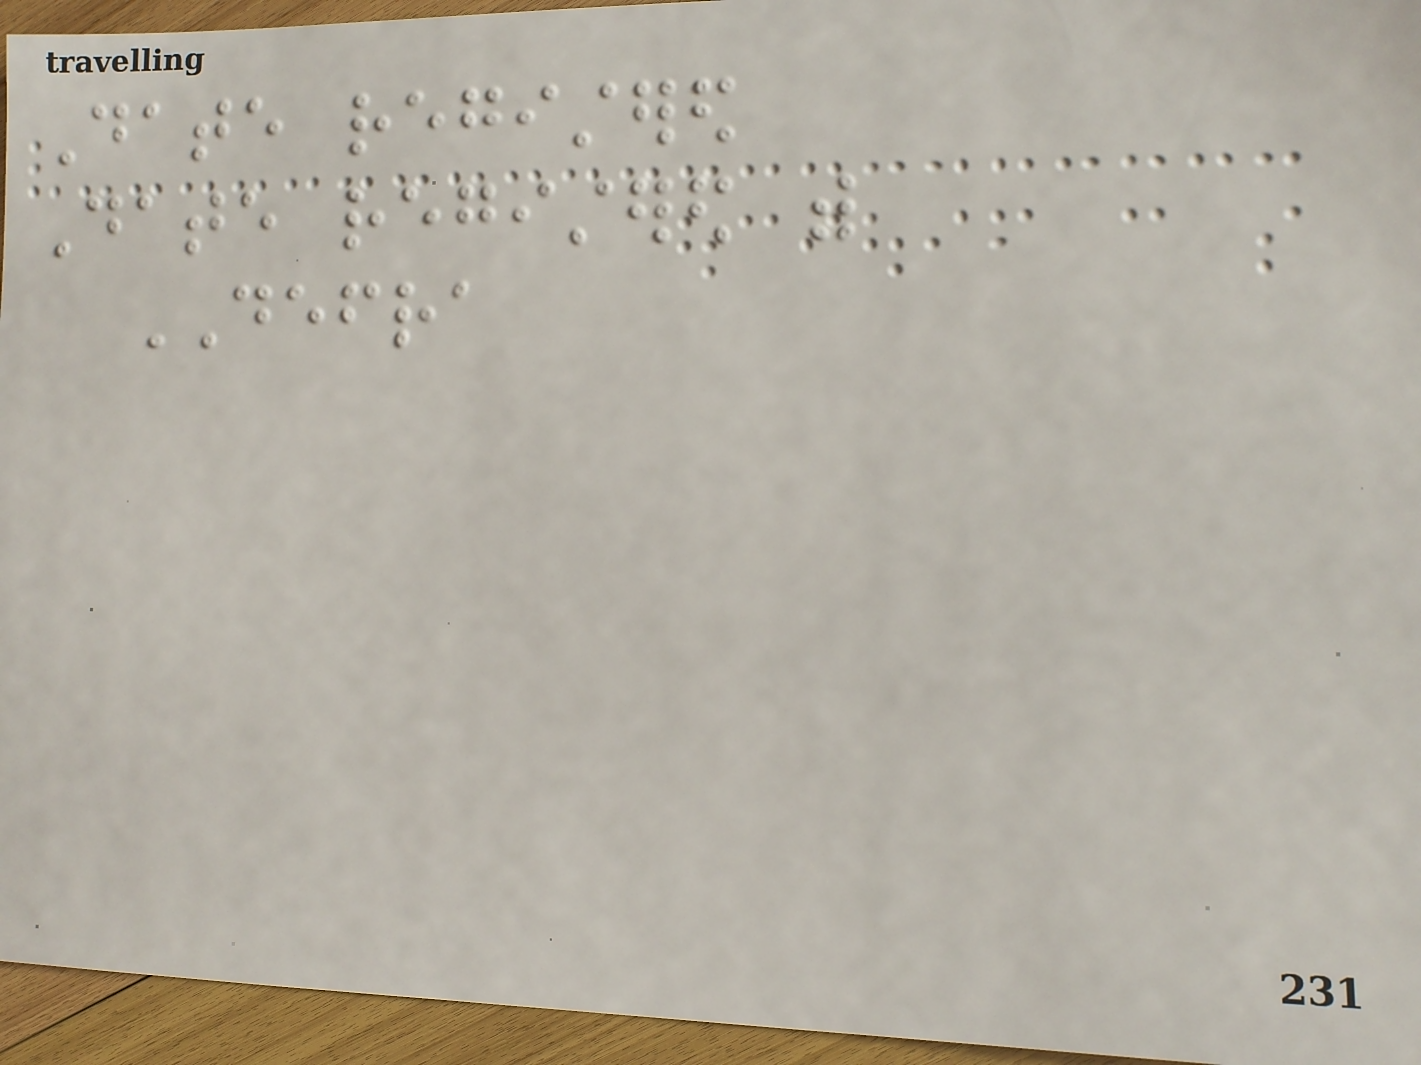Date registered
Date registered with
DEFRA
